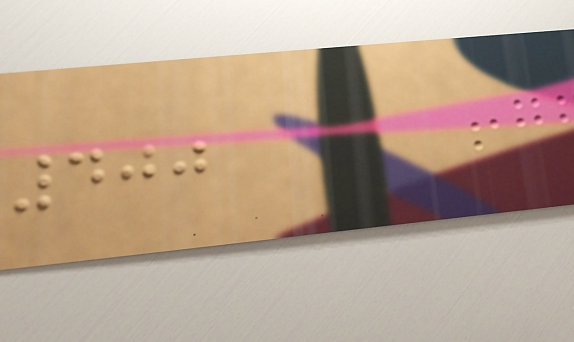400
